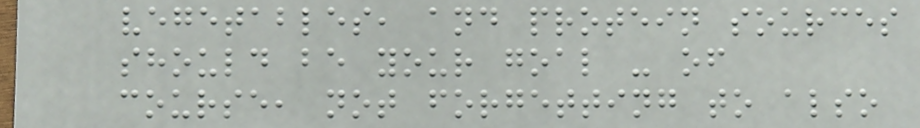vegetables, and protein sources
should be your goal - of
course, not forgetting to also
